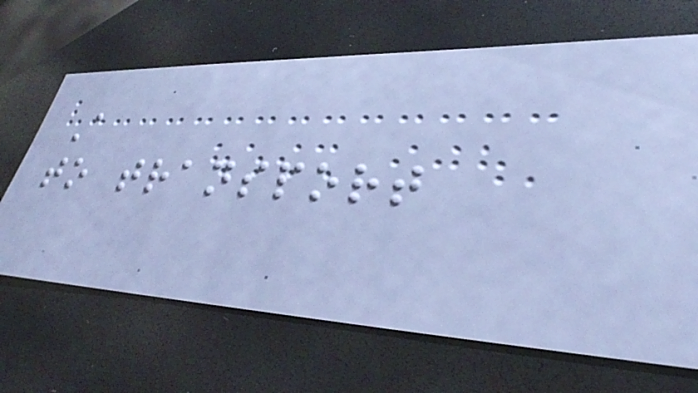A
to transport
